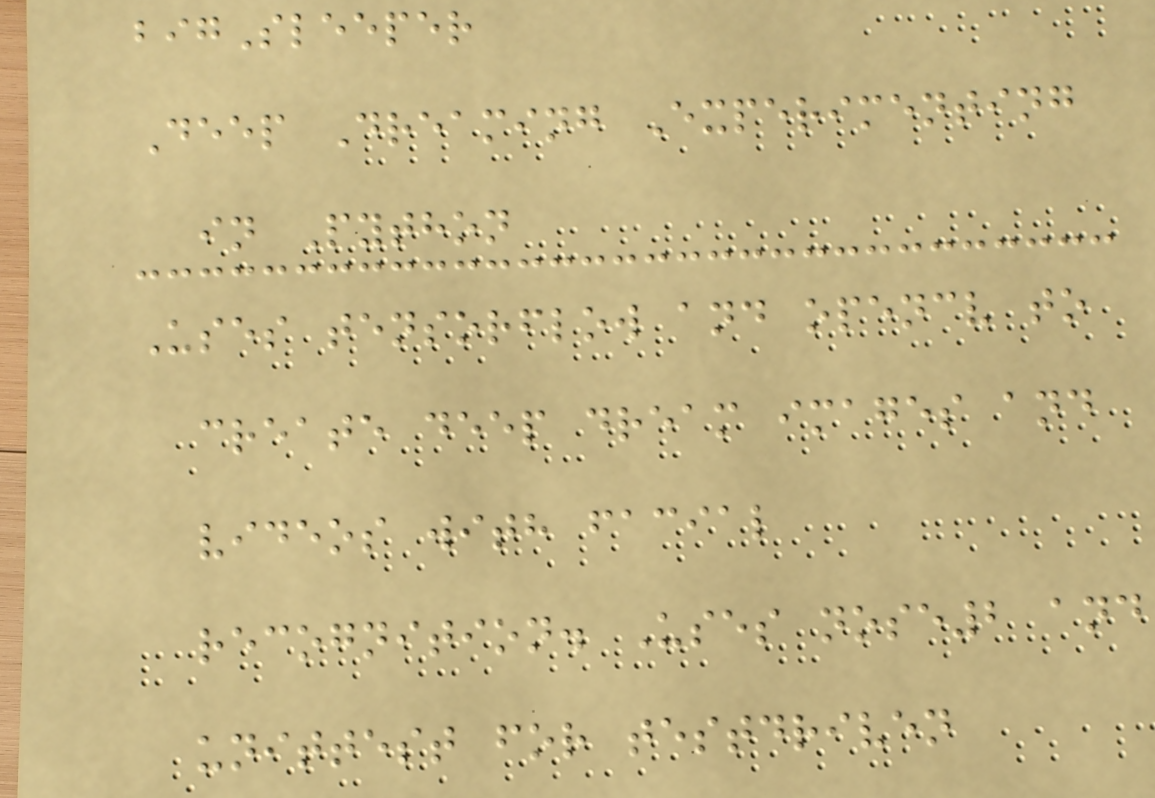bigSleeper
Deep Dreaming Experimenting
in Python
Uses tensorflow and opencv to
create deep dream images and
videos with facial
recognition. Uses nose2 and
unittest for testdriven
